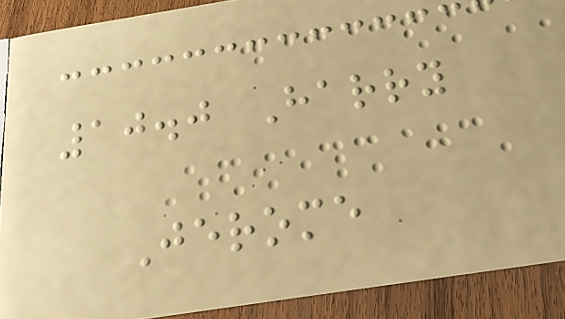10.0 Harry
Jerome
